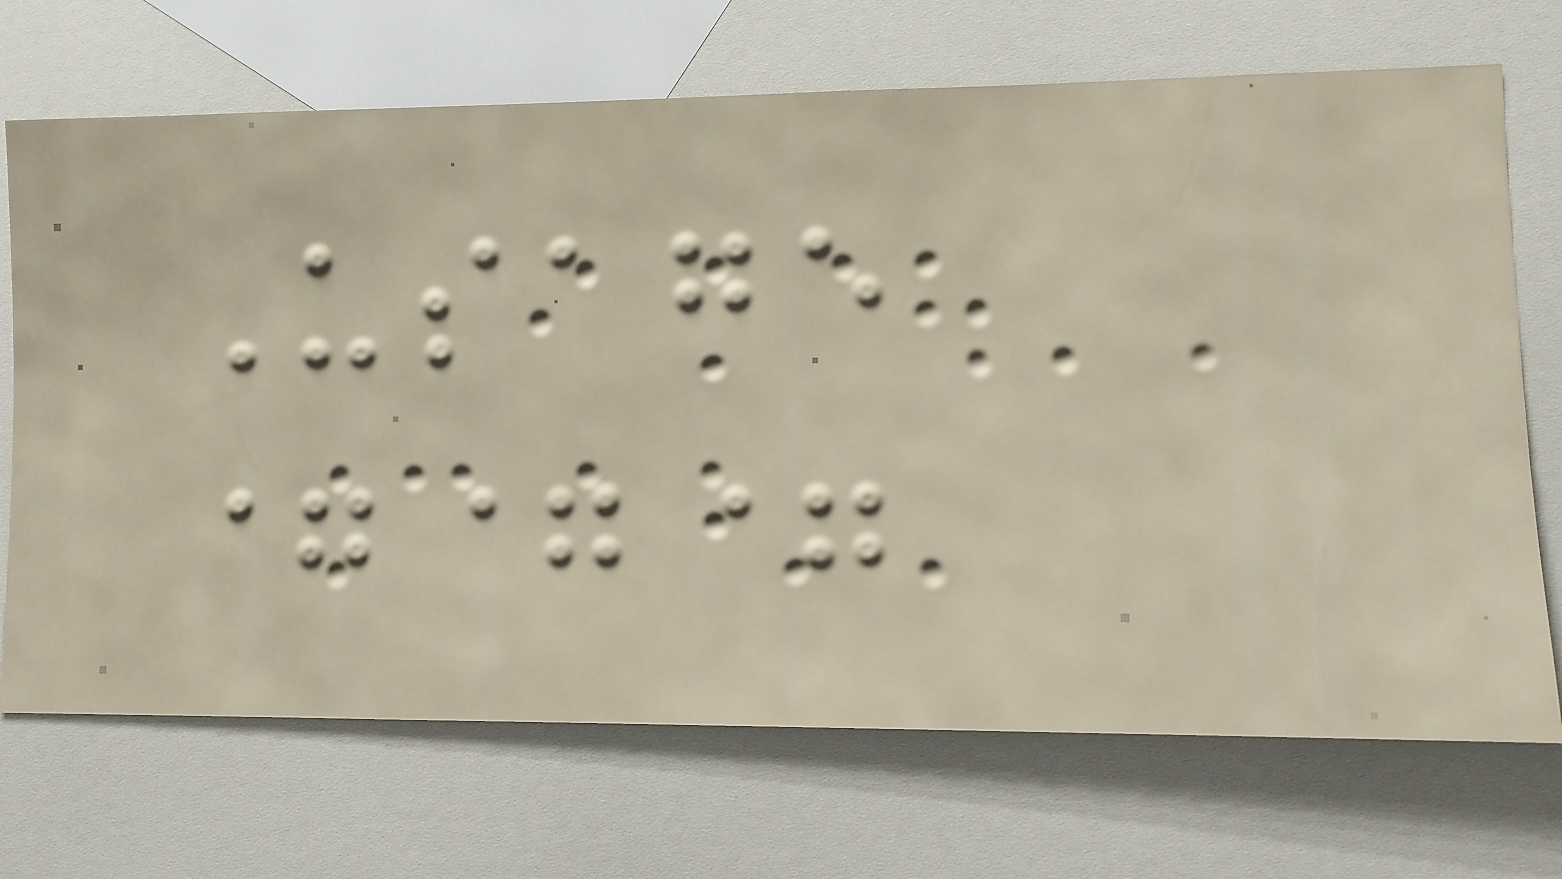Usage
===
